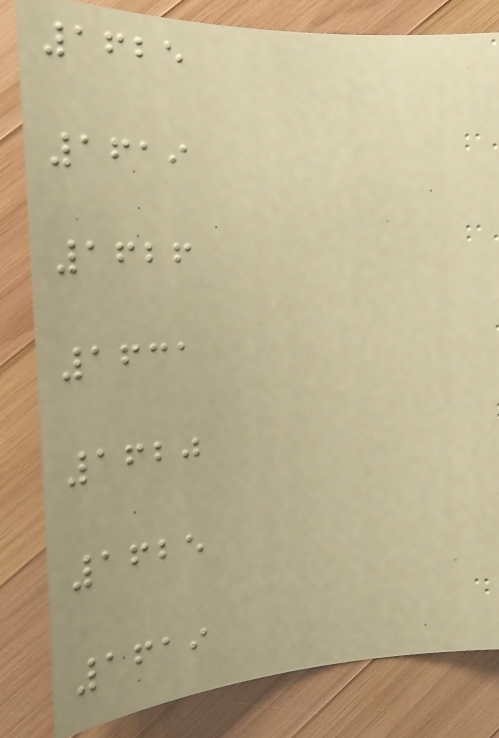1625
1619
1626
1631
1620
1625
1619
